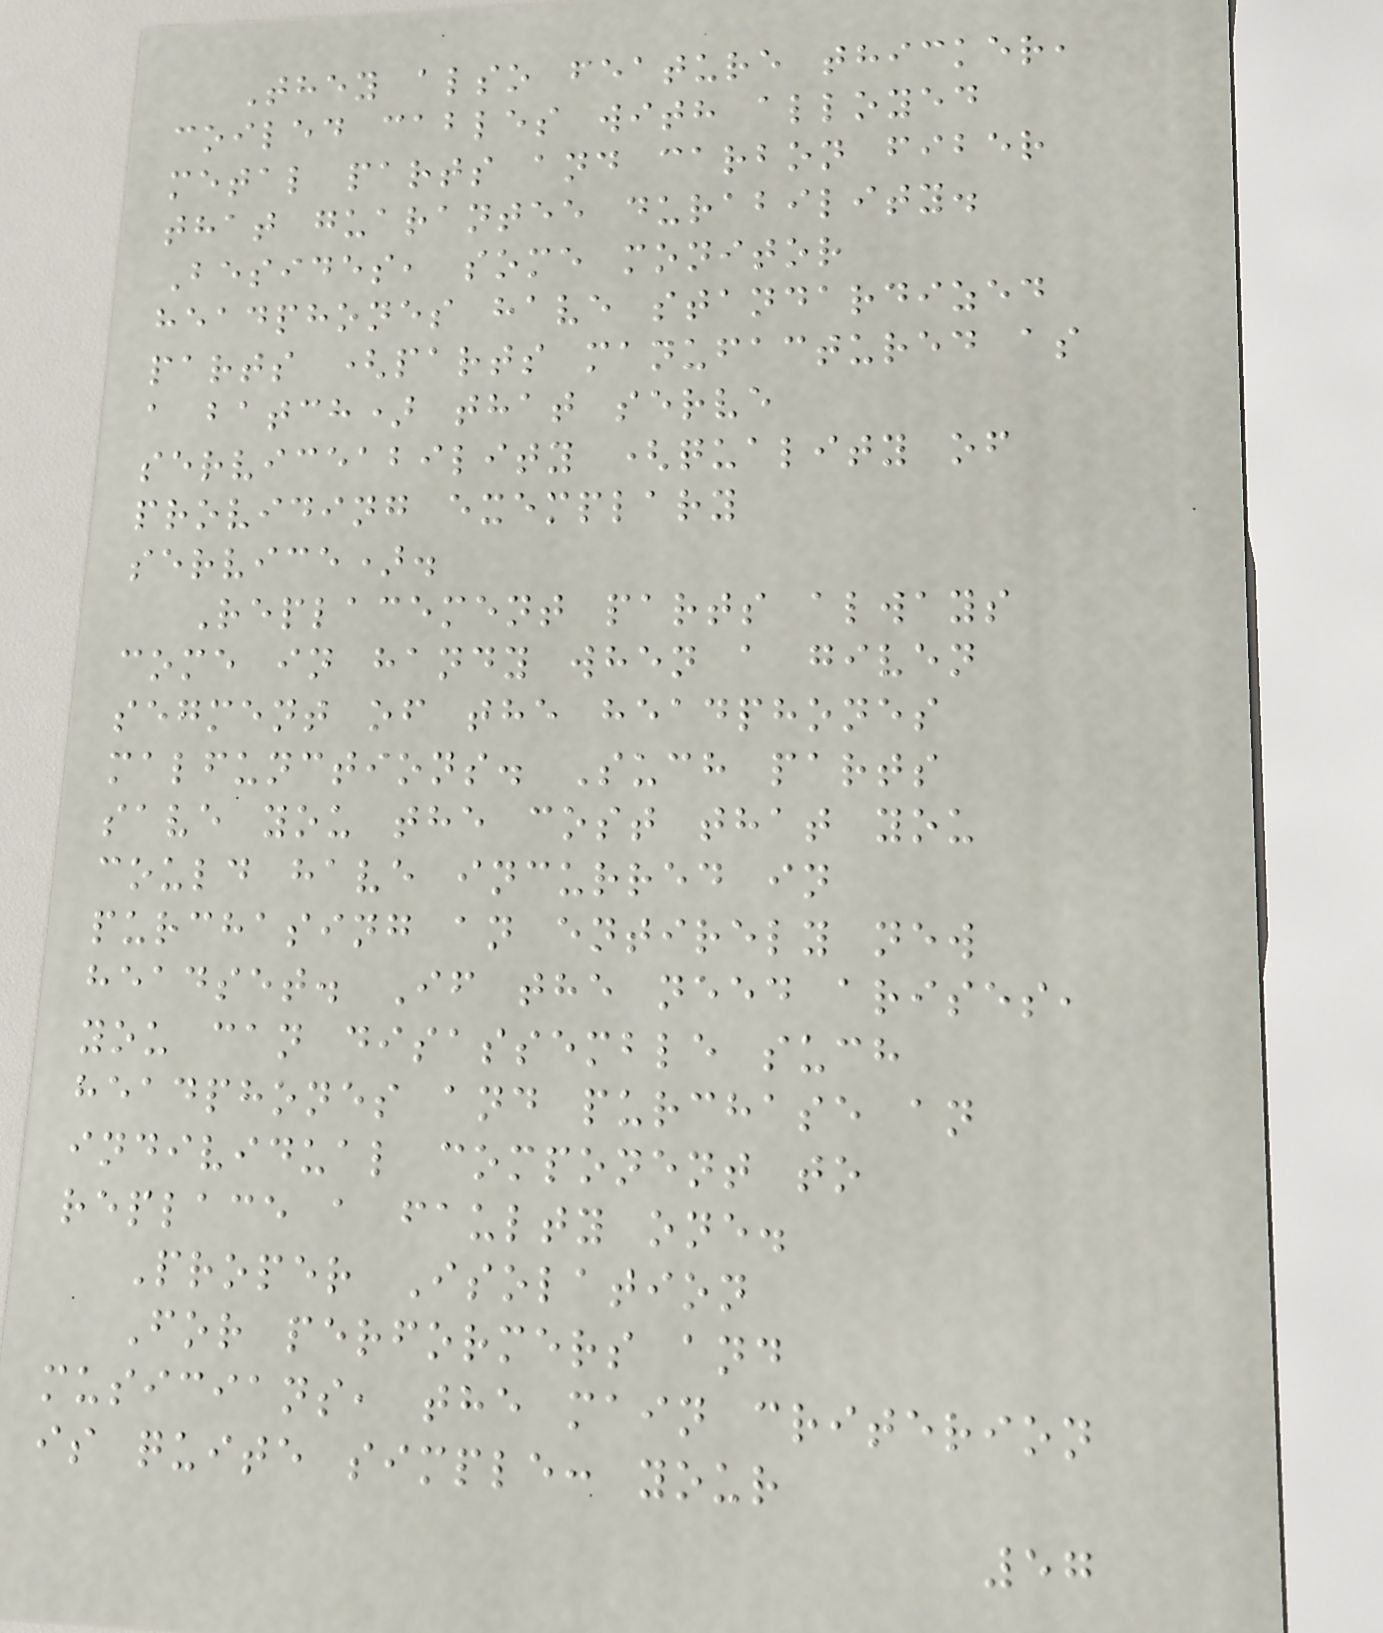They also feature thicker,
coiled cables with alloyed
metal parts and carbon fiber
that guarantee durability.
Besides, some monitor
headphones have standardized
parts (parts manufactured as
a batch) that serve
serviceability (quality of
providing exemplary
service).
Replacement parts always
come in handy when a given
segment of the headphones
malfunctions. Such parts
save you the cost that you
could have incurred in
purchasing an entirely new
headset. If the need arises,
you can disassemble such
headphones and purchase an
individual component to
replace a faulty one.
Proper Isolation
For performers and
musicians, the main criterion
is quite simple: your
57
